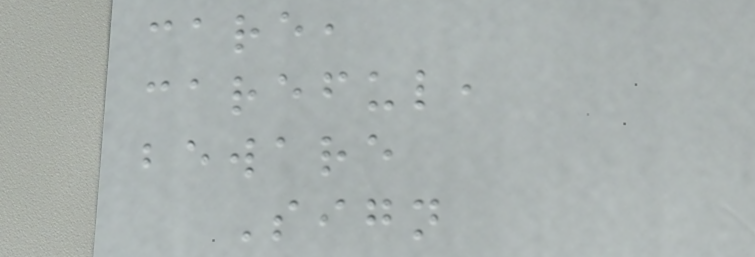care,
careful,
beware
Sign
